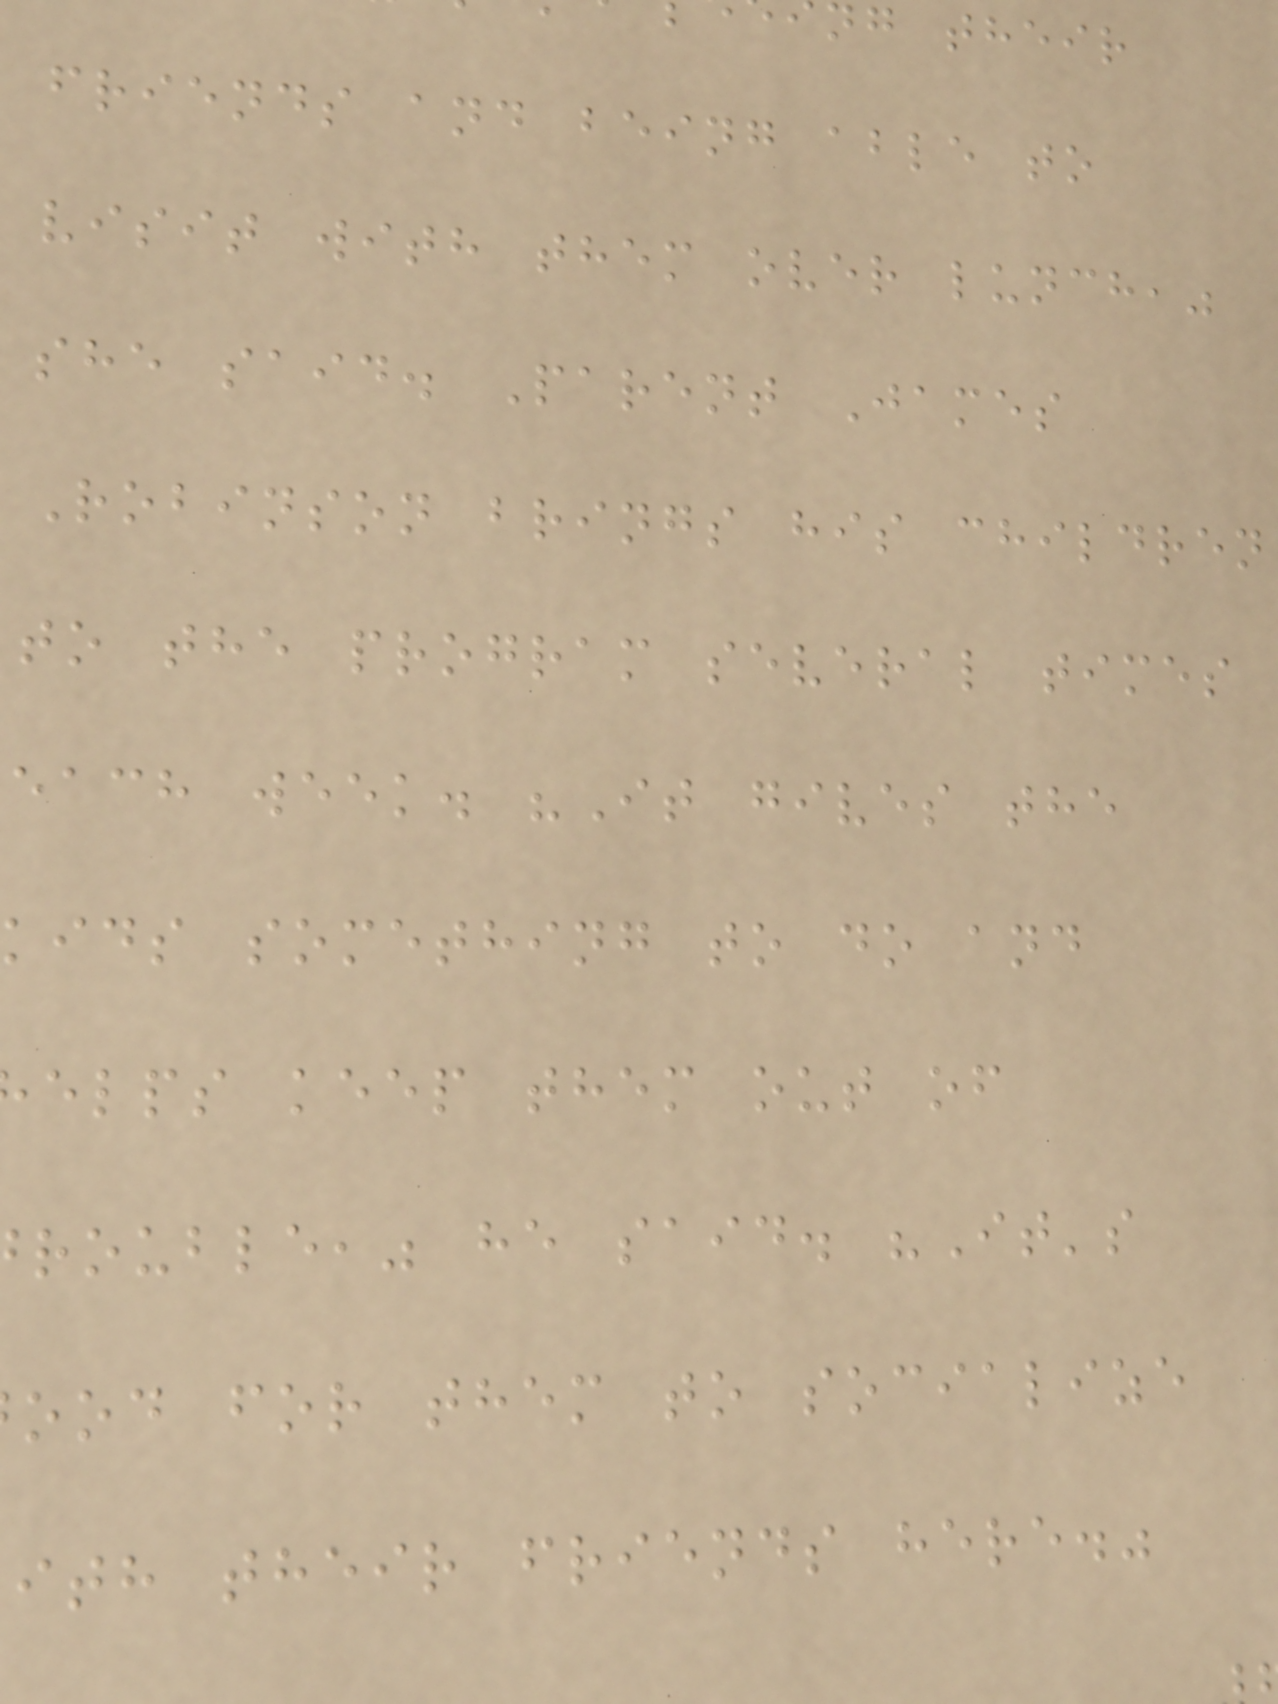ng their
friends and being able to
visit with them over lunch,"
she said. Parent James
Robinson brings his children
to the program several times
each week. "It gives the
kids something to do and
elps keep them out of
rouble," he said. "It's
ood for them to socialize
ith their friends here."
